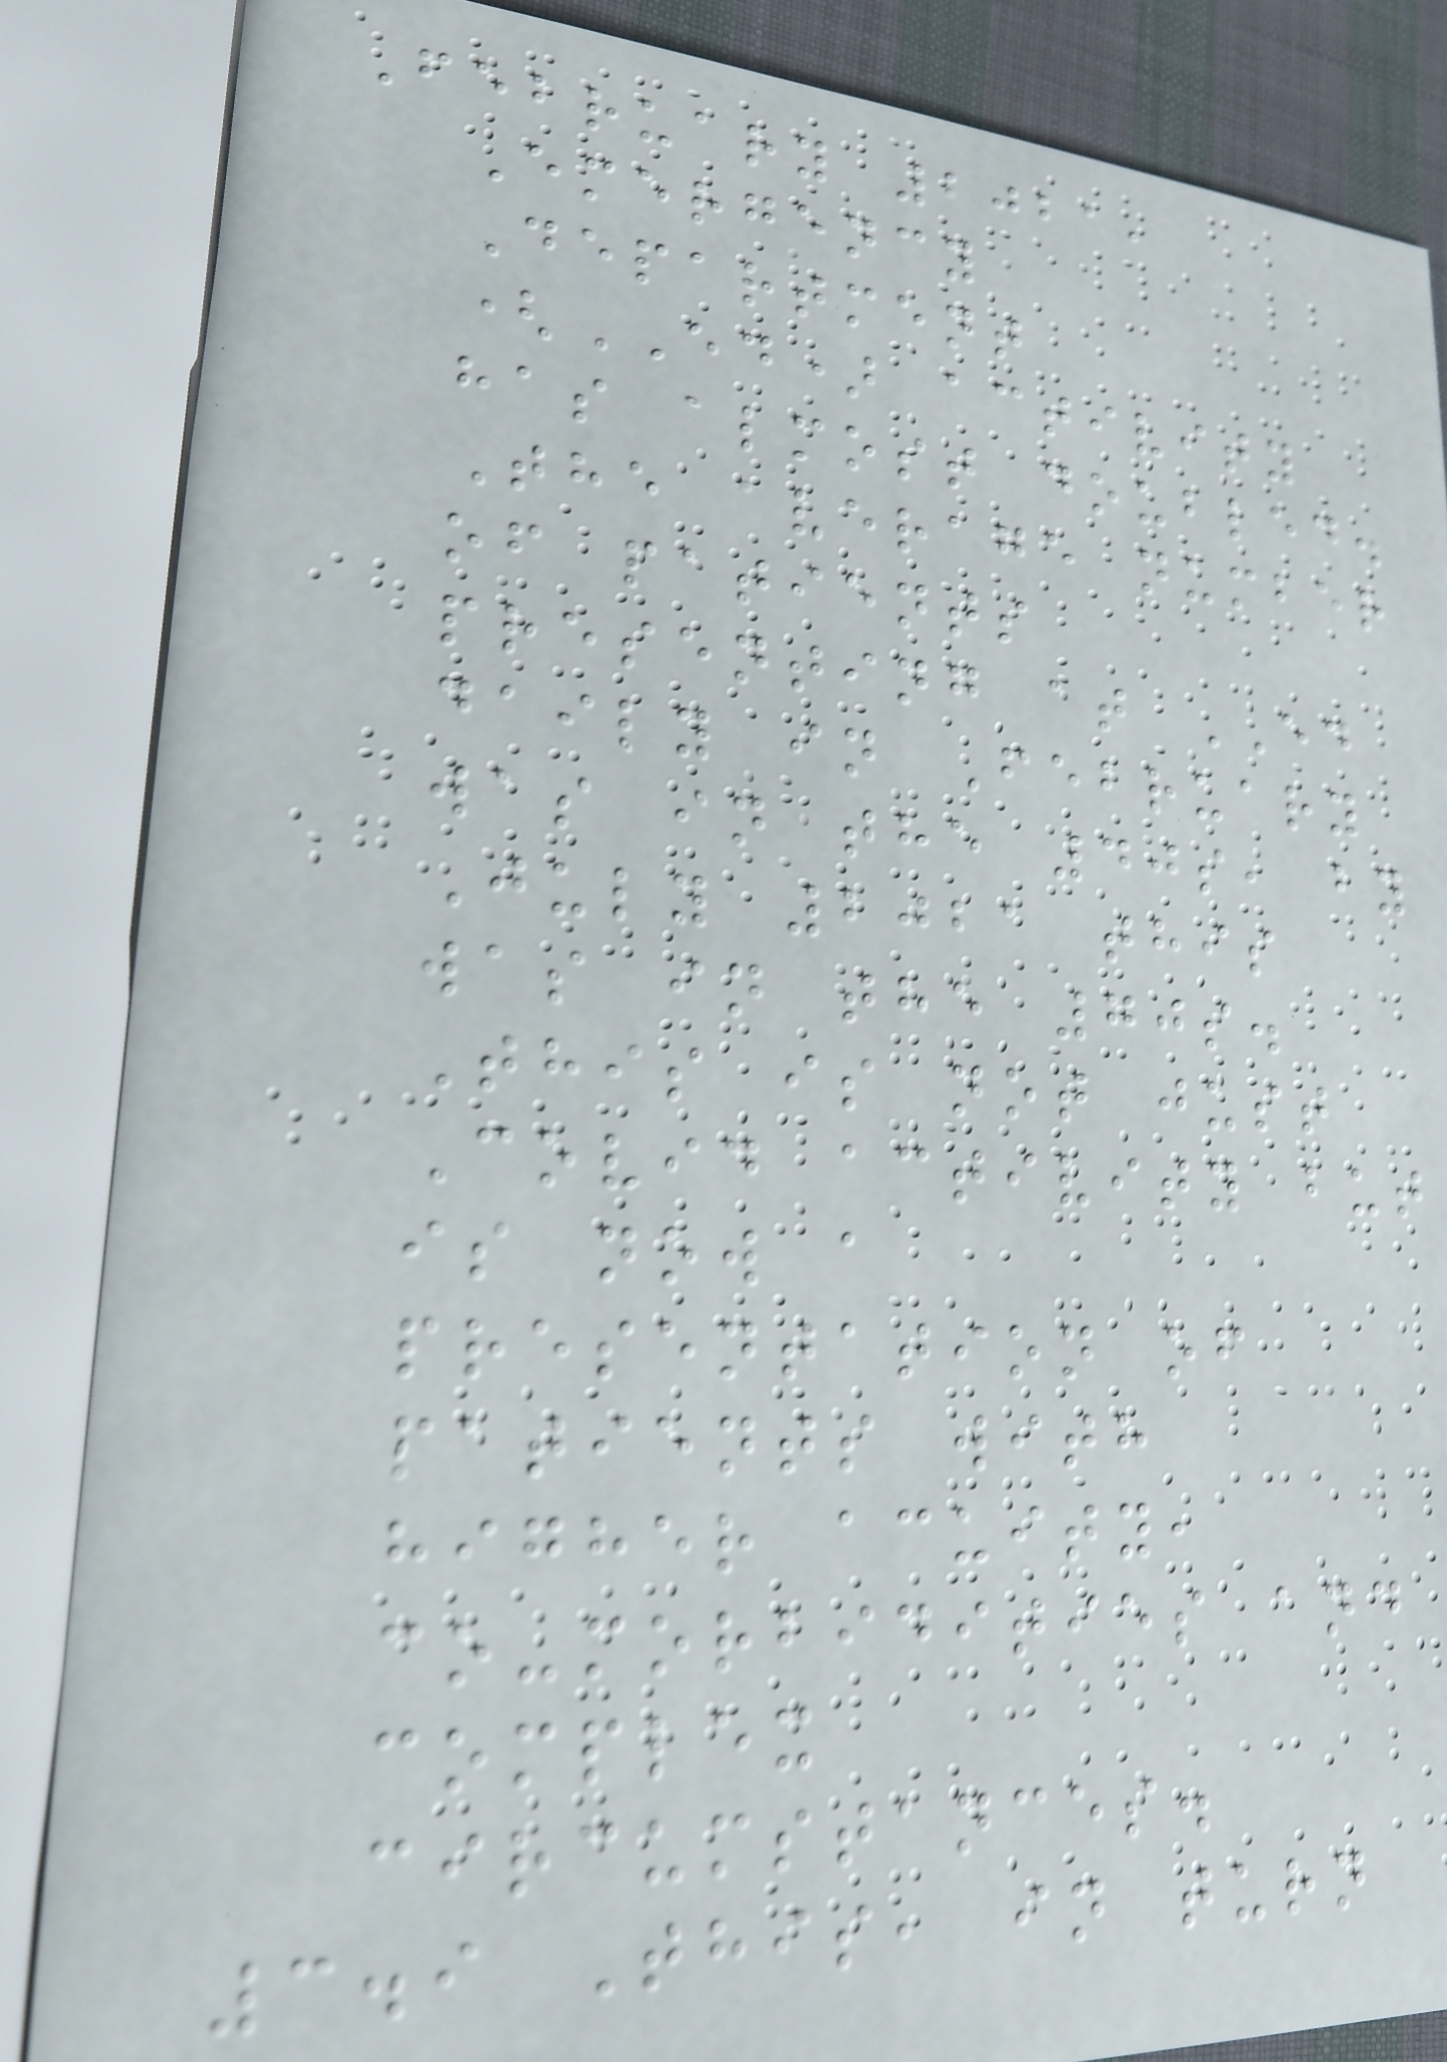February 2021,
Emergency
Department
(ED) activity
has almost doubled.
The average number
of patients
presenting at ED
daily in February
was in the 40s, by
July 2021 this
was in the 70s.
This is not just
Covid activity but
is now a
presentation of
patients with
higher acuity,
co-morbidities and
complex
circumstances.
3.9 This, in turn
